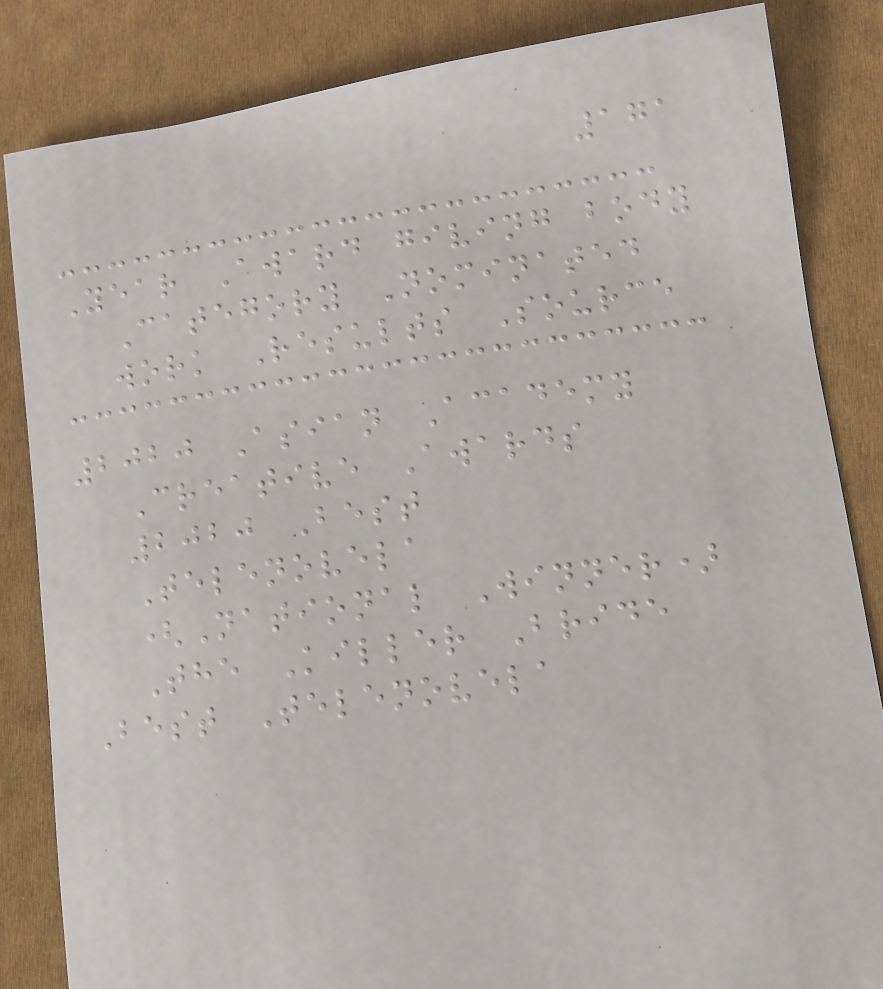171
Year Award giving body
Category Nominated
work Results Source
2020 Asian Academy
Creative Awards
2020 Best
Telenovela
(National Winner)
The Killer Bride
Best Telenovela
